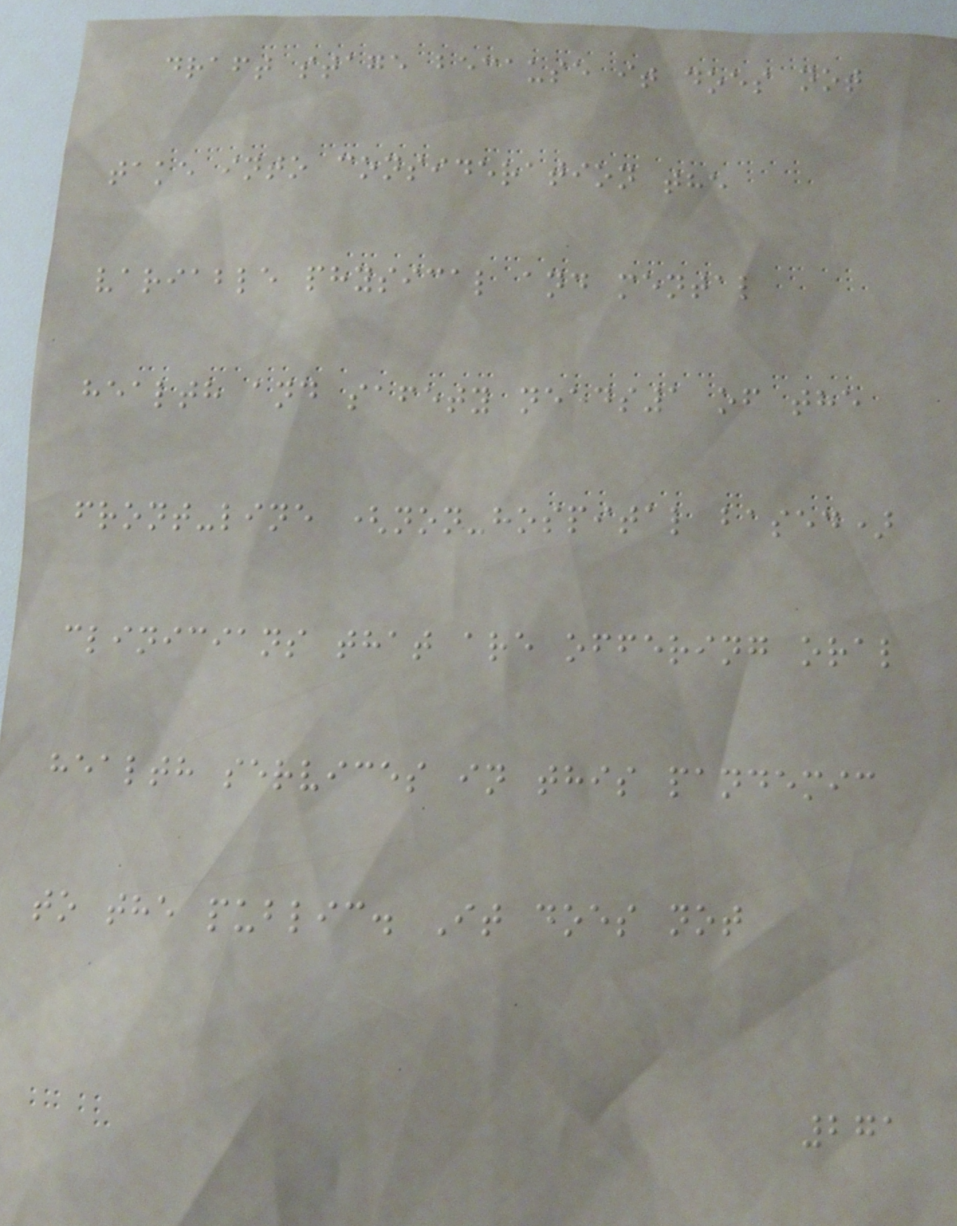draft stage because it does not
take into consideration the
variable physical and mental
health and safety needs1 of the
front-line (non-hospital based)
clinicians that are offering oral
health services in this pandemic
to the public. It does not
271
